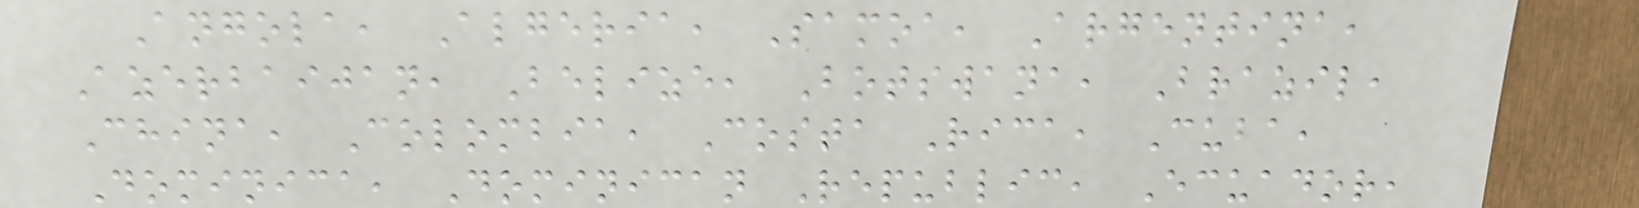Angola, Algeria, Samoa, Argentina,
Azerbaijan, Belize, Botswana, Brazil,
China, Colombia, Costa Rica, Cuba,
Dominica, Dominican Republic, Ecuador,
